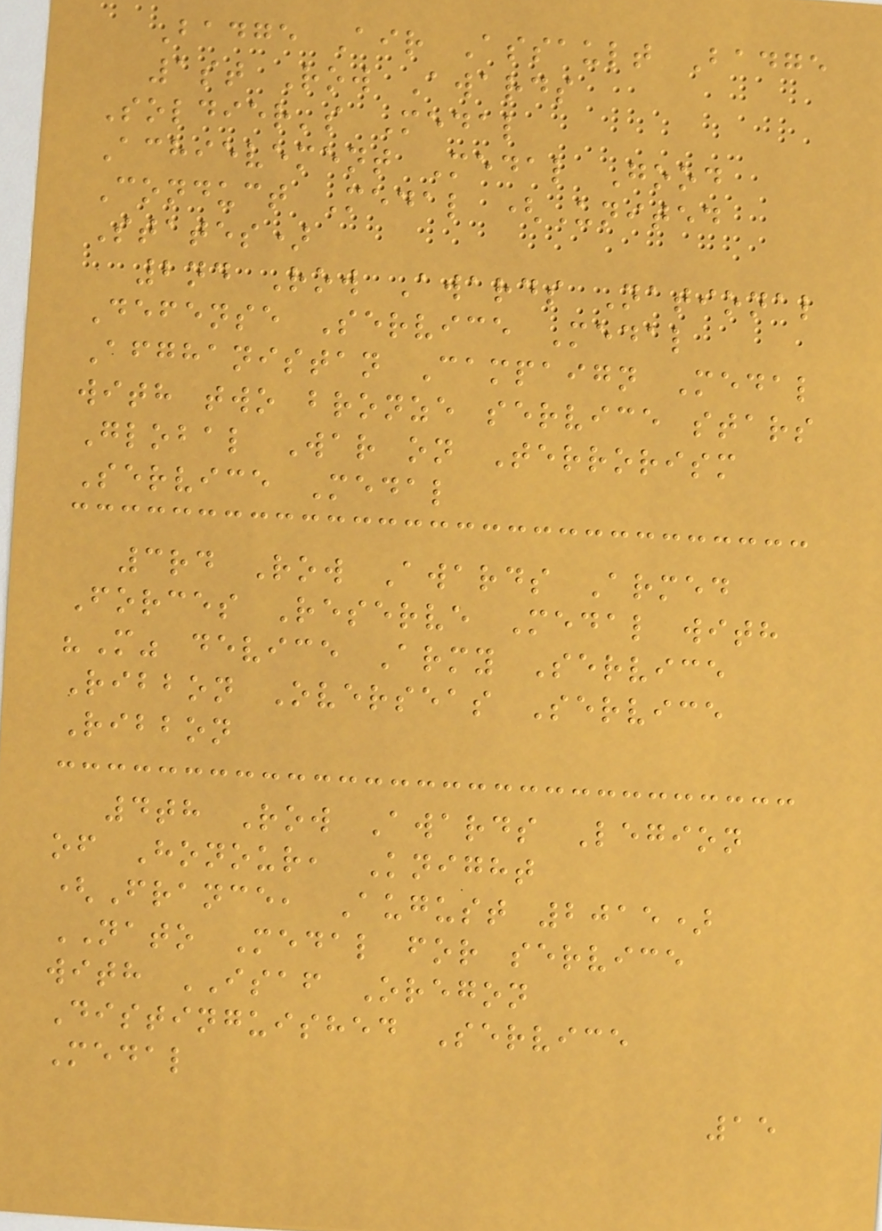Badge Air Assault Badge
1st Row Awards
Soldier's Medal
Achievement Medal Good
Conduct Medal (United
States)
2nd Row Awards National
Defense Service Medal
Afghanistan Campaign Medal
with two bronze service stars
Global War on Terrorism
Service Medal
3rd Row Awards Armed
Forces Reserve Medal with
"M" device Army Service
Ribbon Overseas Service
Ribbon
4th Row Awards Legion
of Honour, Knight
(France, August 2015)
NATO Medal for service
with ISAF Oregon
Distinguished Service
Medal
15
